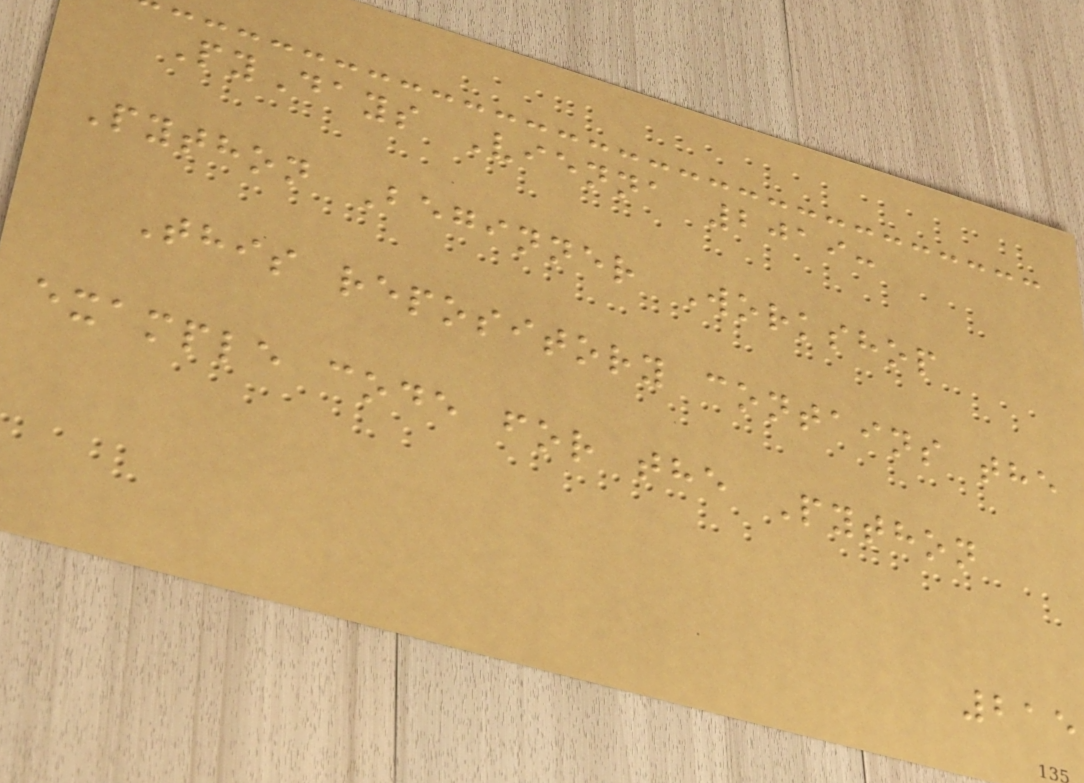PyDays Vienna 2019:
Python Beginner Workshop
This repository contains the
example code for the Python
215
